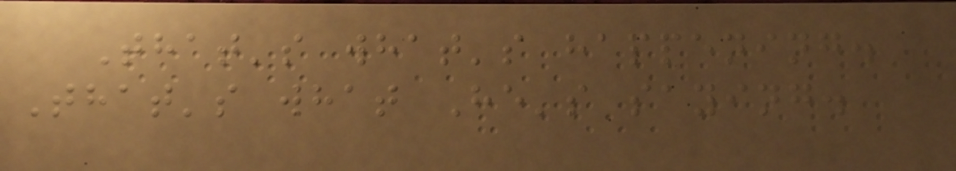That's what's happening.
That's what He's saying.
